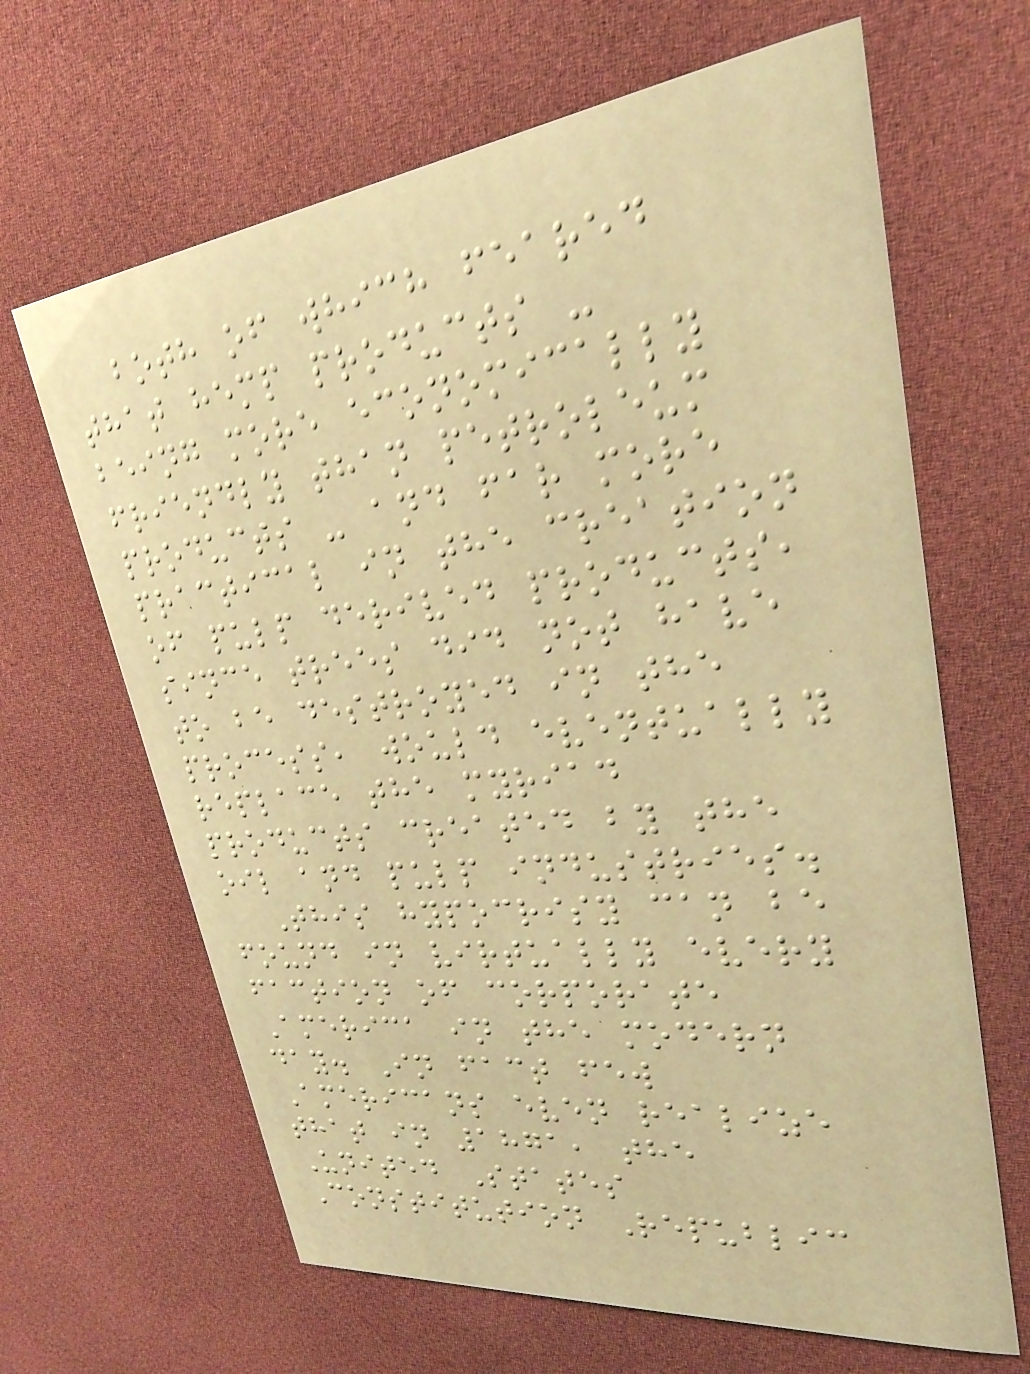both of which feared
that hemp products -
being more economically
friendly than petroleum
products - and far more
practical in the creation
of pulp derived products,
since trees did not have
to be destroyed in the
process, would eventually
replace the myriad
products created by the
oil and pulp industries.
This hypocrisy can be
found in virtually every
faction of corporate
America in the modern
day. In fact few
Americans even realize
that in 1871, the
United States
Constitution Republic
